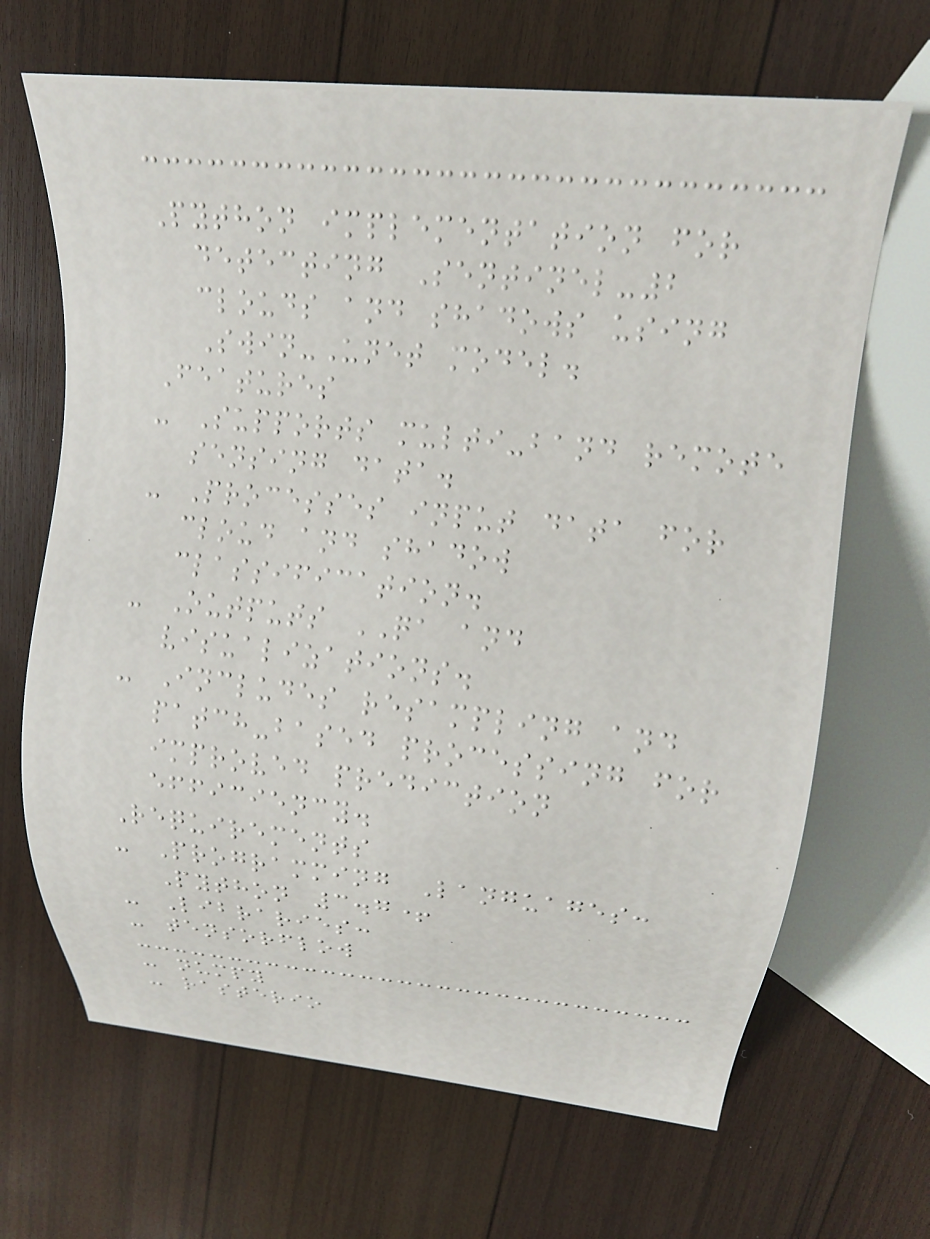Python implementation for
detecting Sentinel-2
clouds and shadows using
Swin-Unet model.
Features
- Supports multi-band remote
sensing data.
- Processes input data for
cloud and shadow
classification.
- Outputs QA and
visualizations.
- Includes resampling and
patch-based processing for
improved prediction
efficiency.
Requirements
- Programming Languages:
Python 3.7+
- Libraries:
- tensorflow
- numpy
- rasterio
